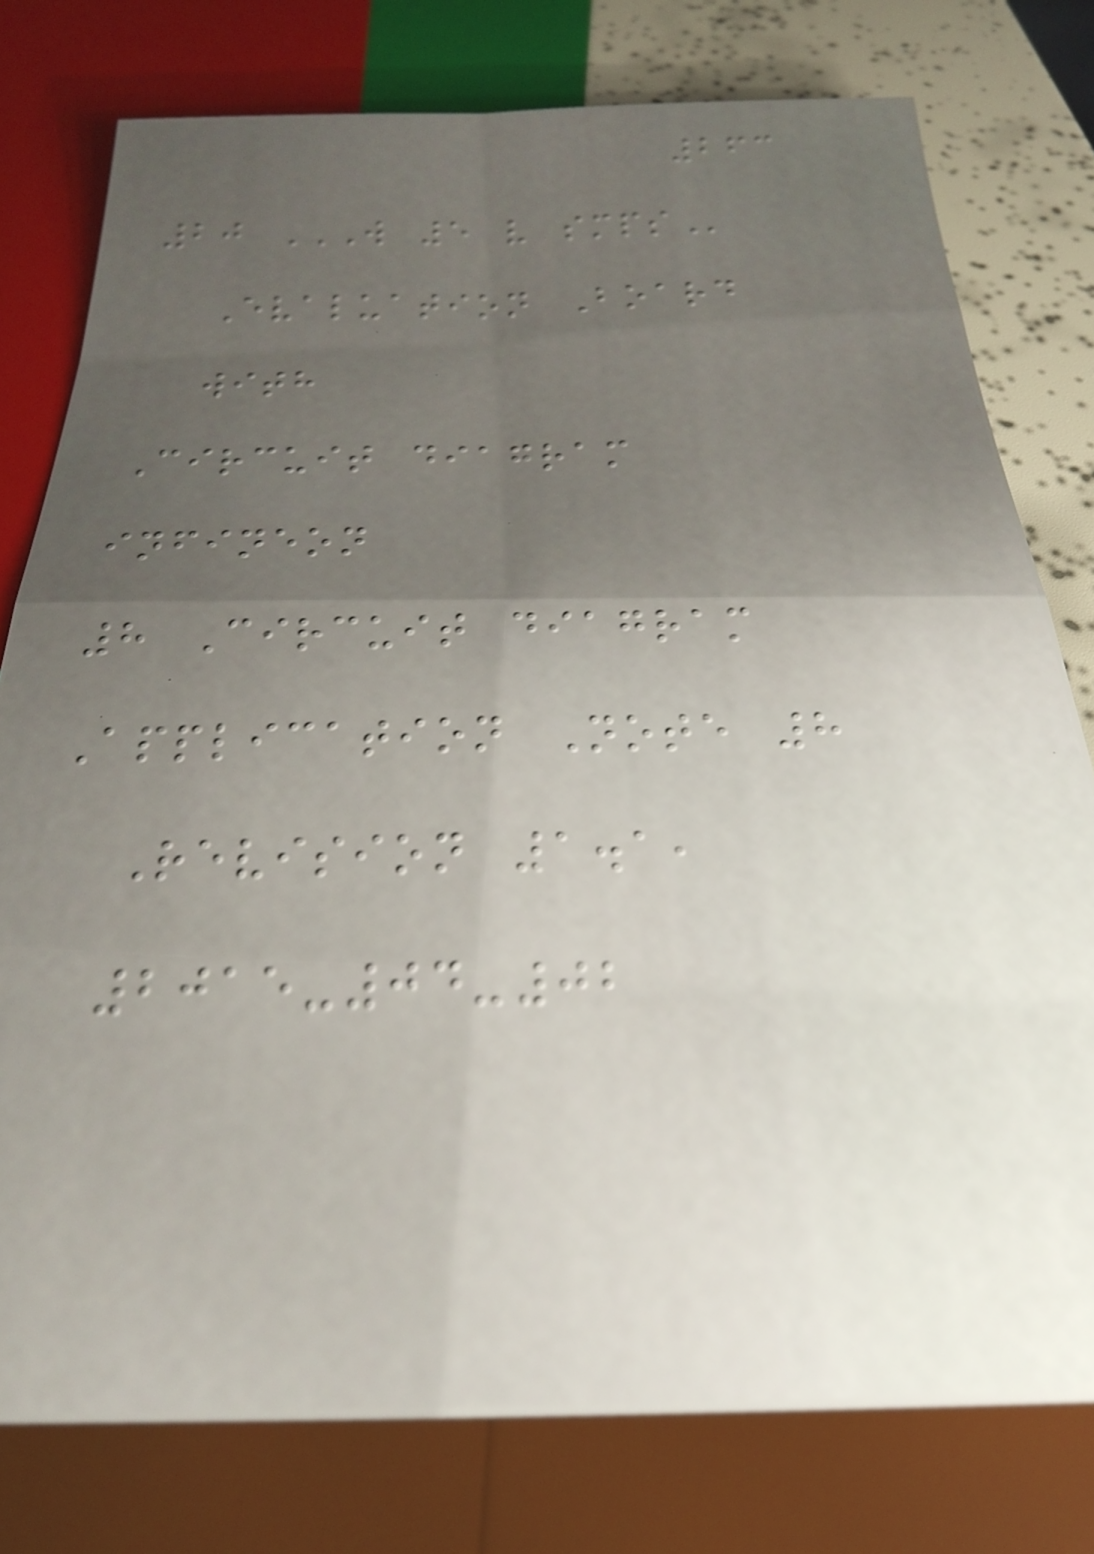263
20 W 5 V SMPS
Evaluation Board
with
Circuit diagram
infineon
8 Circuit diagram
Application Note 8
Revision 1.1,
2015-04-02
